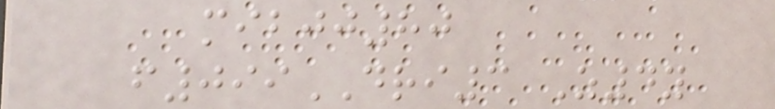mibjj80
f099DRI3 Z4y
